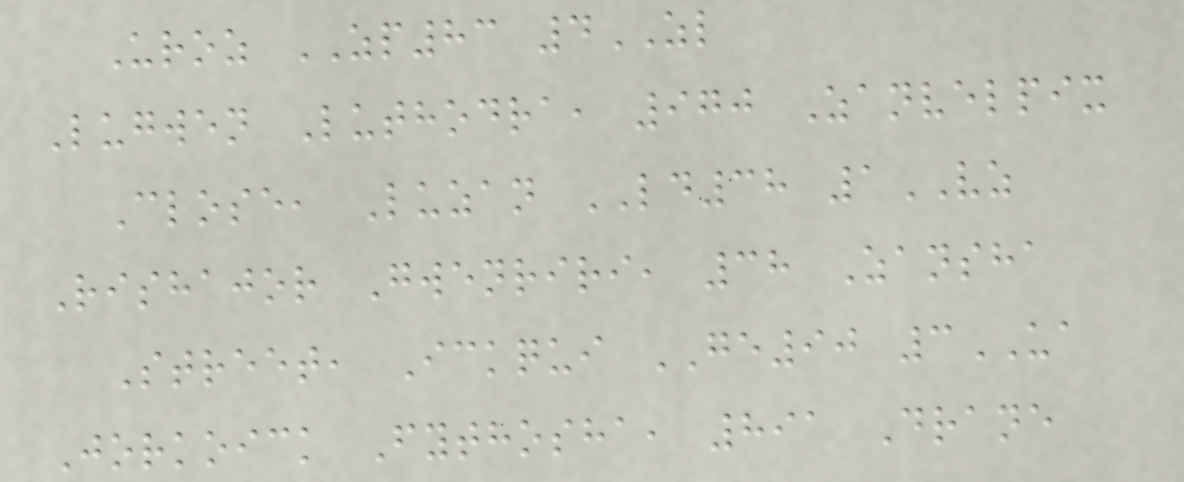Uroz ZP83 4ZL
Lugwen Luthodra, 970 Zanvelpix
Close, Luzan LD38 1VZ
Rishajor Gwenriri, 38 Zansha
Street, Ickqui GE90 3UA
Jorkoick Fythosha, 891 Drane
